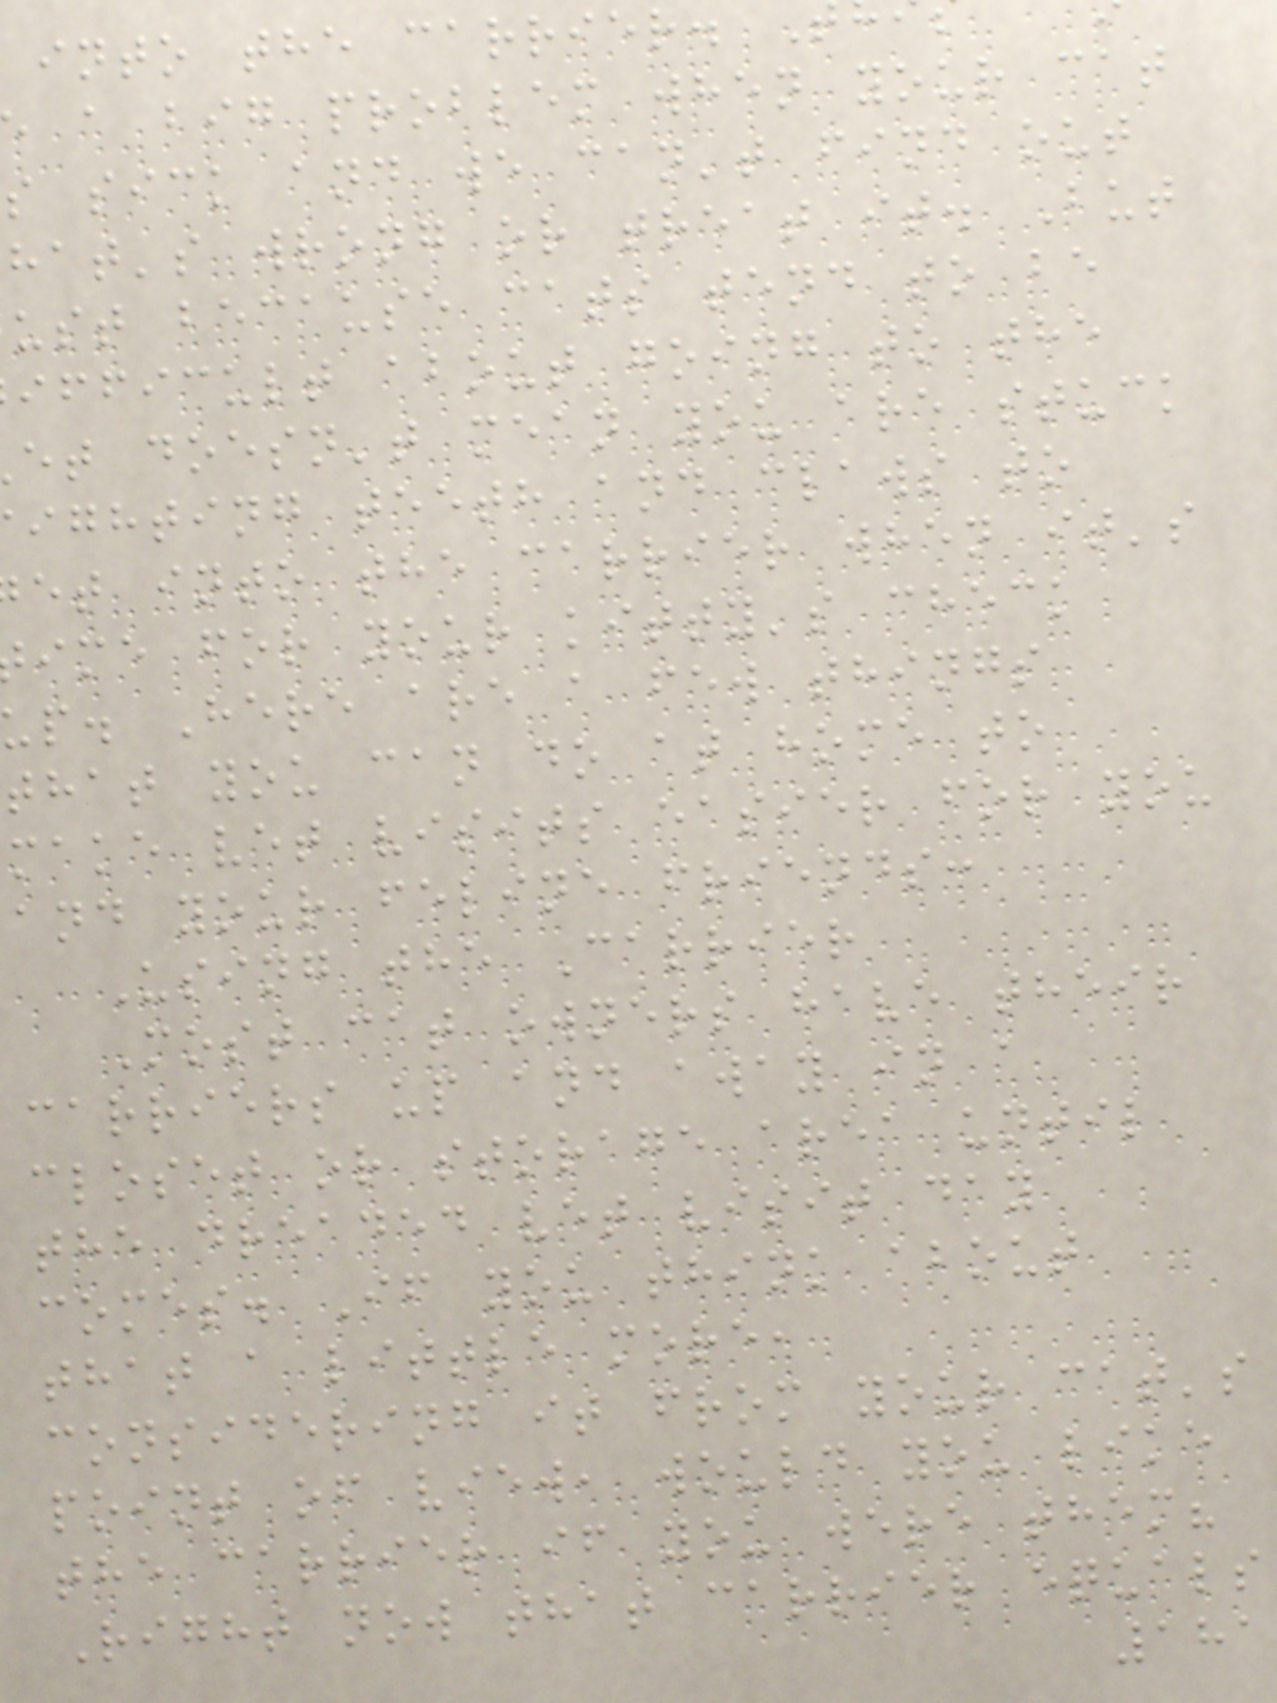into the carrier.
a big problem when your cat
s sick and we can't find out
hat's wrong or treat it. But
ust because cats tend to be
ifficult about going to the
et doesn't mean you are stuck
ighting teeth and claws to
et into the carrier when it's
ime for your kitty's check
up. Here are a few things
that you can do at home to
make vet visits easier for you
and your feline friends:
Using the Carrier
Most cat owners have their
carriers up and away in a
closet or storage area until
the dreaded vet visit day
comes. If you think about
that a little more,
considering it from your cat's
point of view, would you like
the carrier if you were them?
Right now that carrier equals
181
